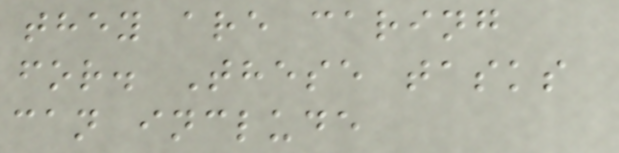they are caring
for. These tasks
can include
